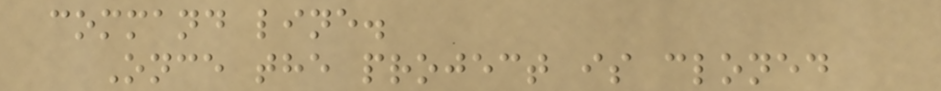command line.
Once the project is cloned
